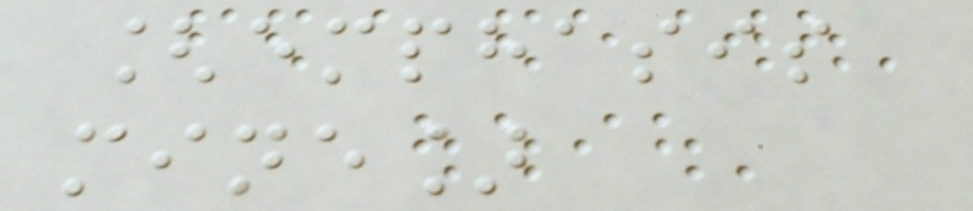[emphasis
mine]
